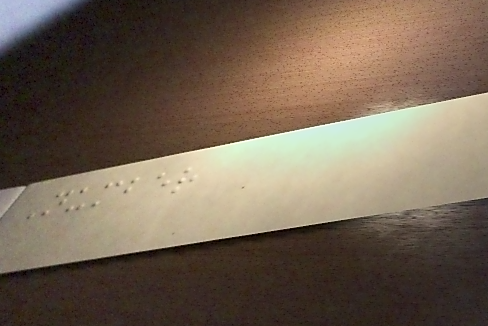Number
